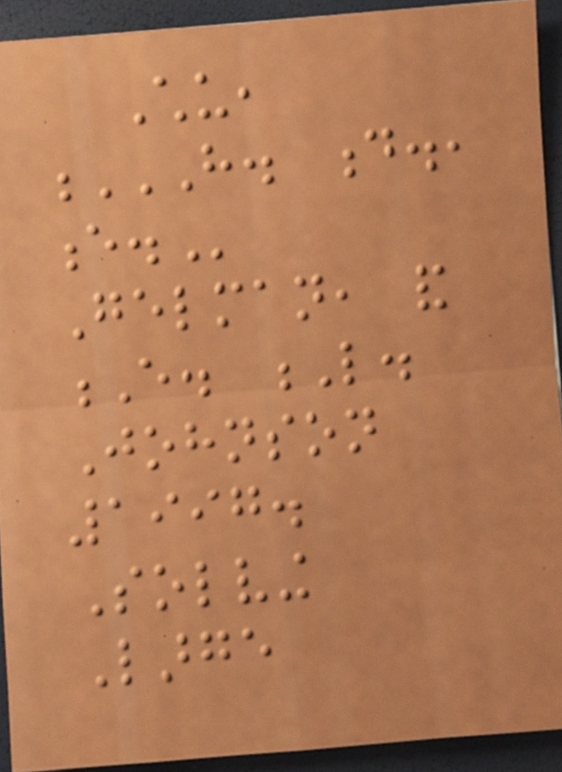Chu,
H. D.,
E.
Gelman, and
E. L.
Johnson
1997.
Solving
Large
